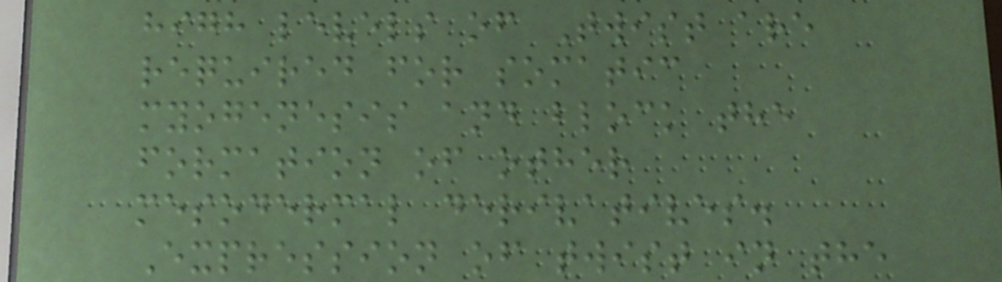high levels of Twist are
required for somatic
myogenesis and block the
formation of other
mesodermal derivatives.
Expression of twist in the
